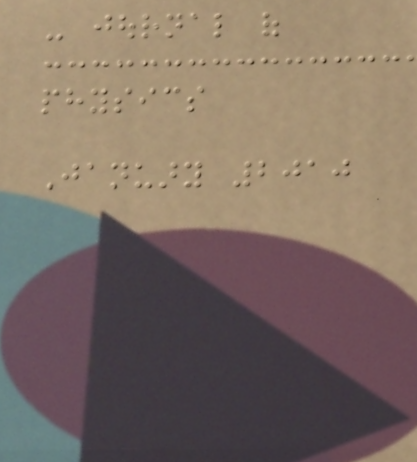- journal of
physics
January 2010
